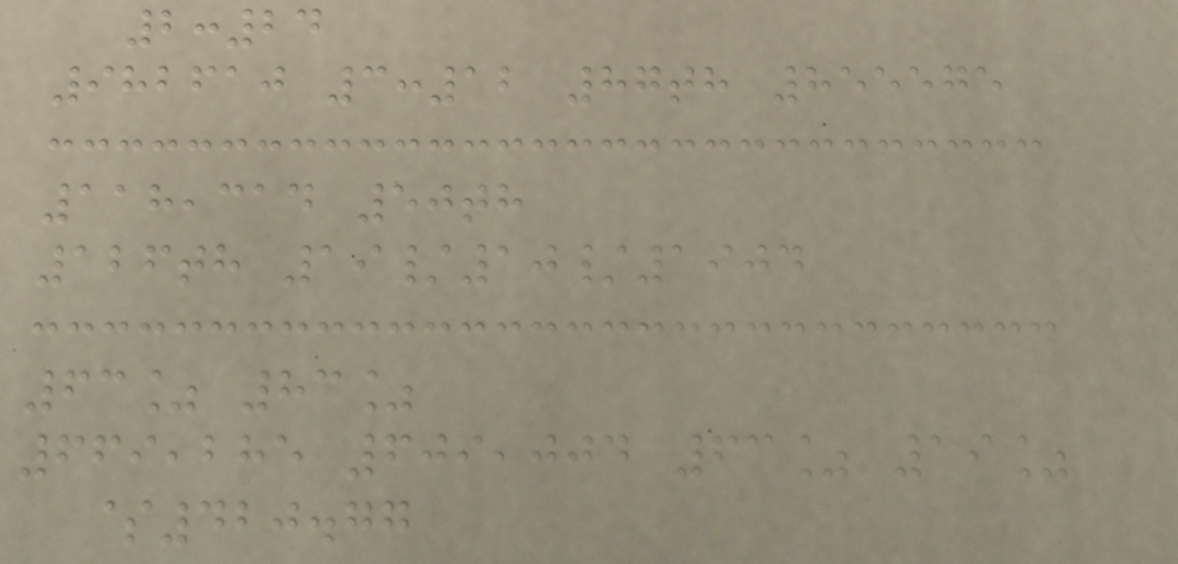2:24
982610 3:12 87th 855575
118,314 50th
126th 19/10/1904
63% 83%
669,285 609,004 63% 19%
$420.77
